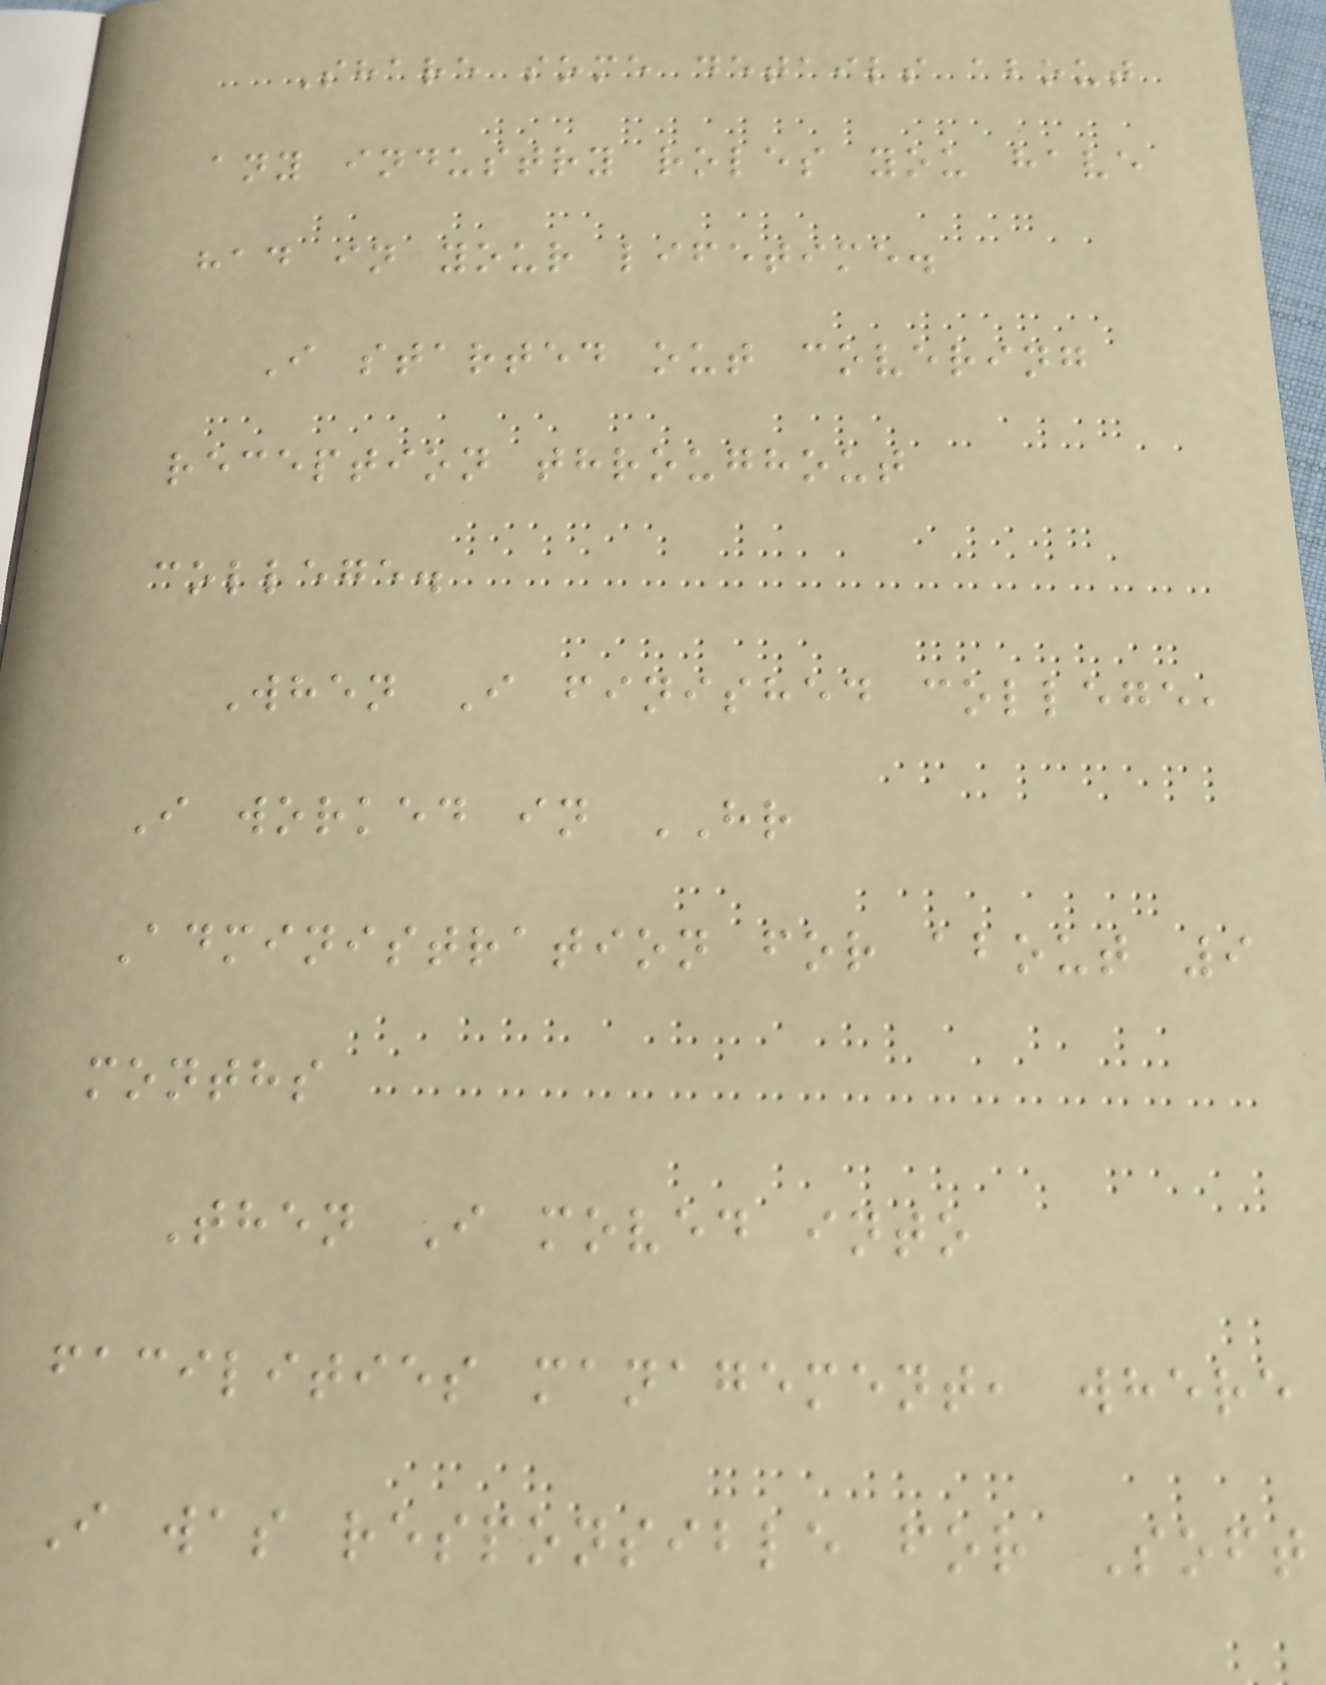Share some details about
any industry roles you have
had in your lifetime.
I started out covering
reception throughout
college.
When I finished college,
I worked in HR
Administration for about 9
months
Then I moved into
facilities management, where
I was responsible for Soft
